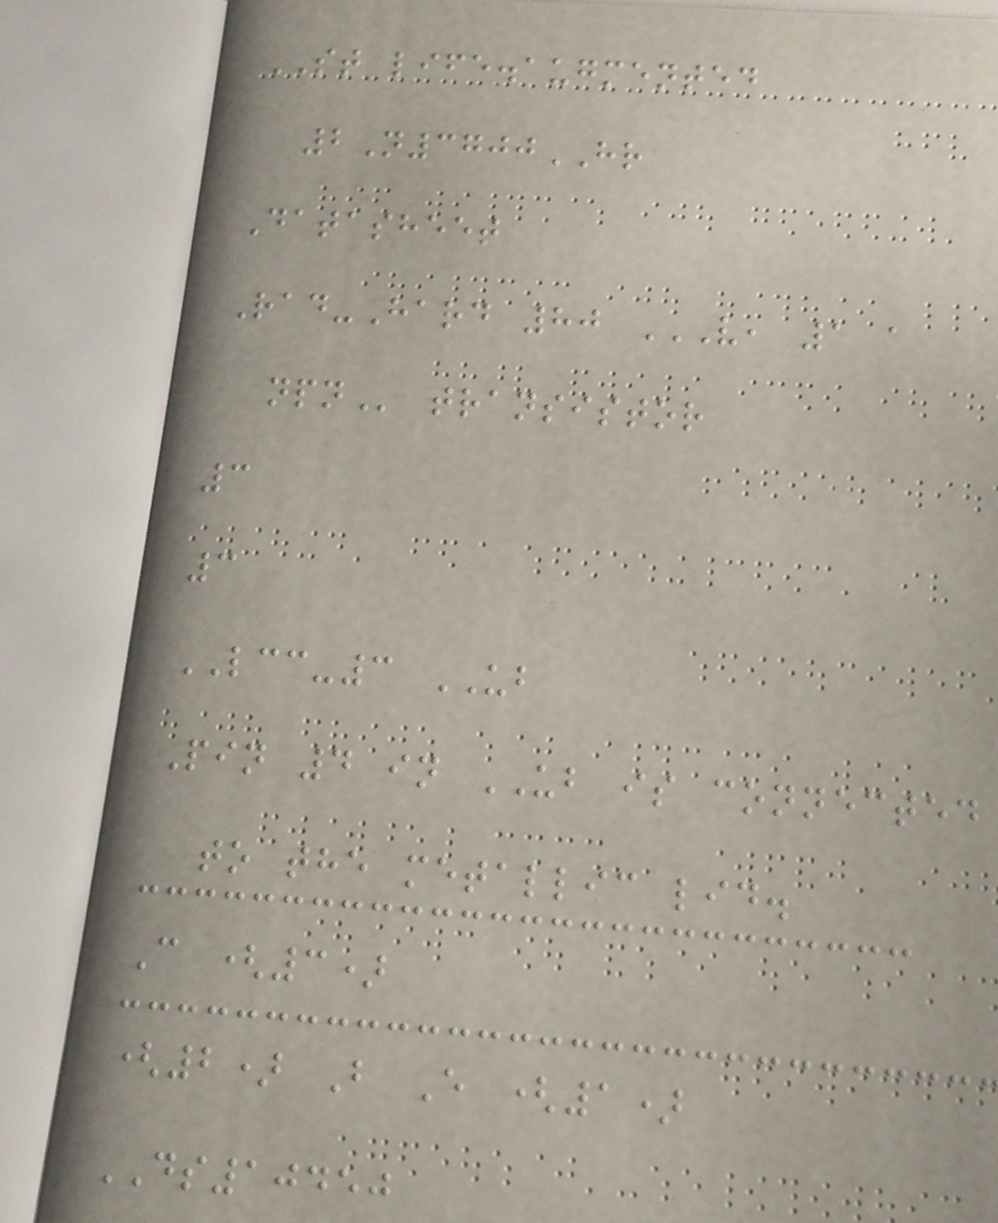ST life.augmented
2N3700HR
Datasheet
Rad-Hard 80 V, 1 A
NPN transistor
3
3
LCC-3 UB
Pin 4 in UB is connected
to the metallic lid.
C (3)
(2) B E (1)
DS10450
